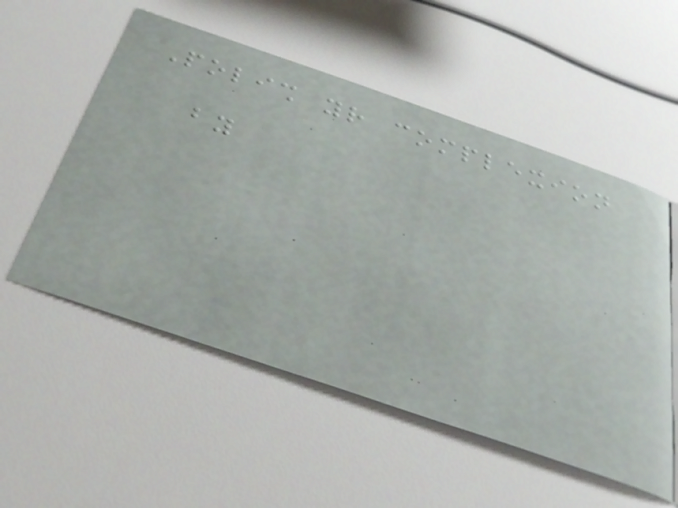Polish your complexion
by
